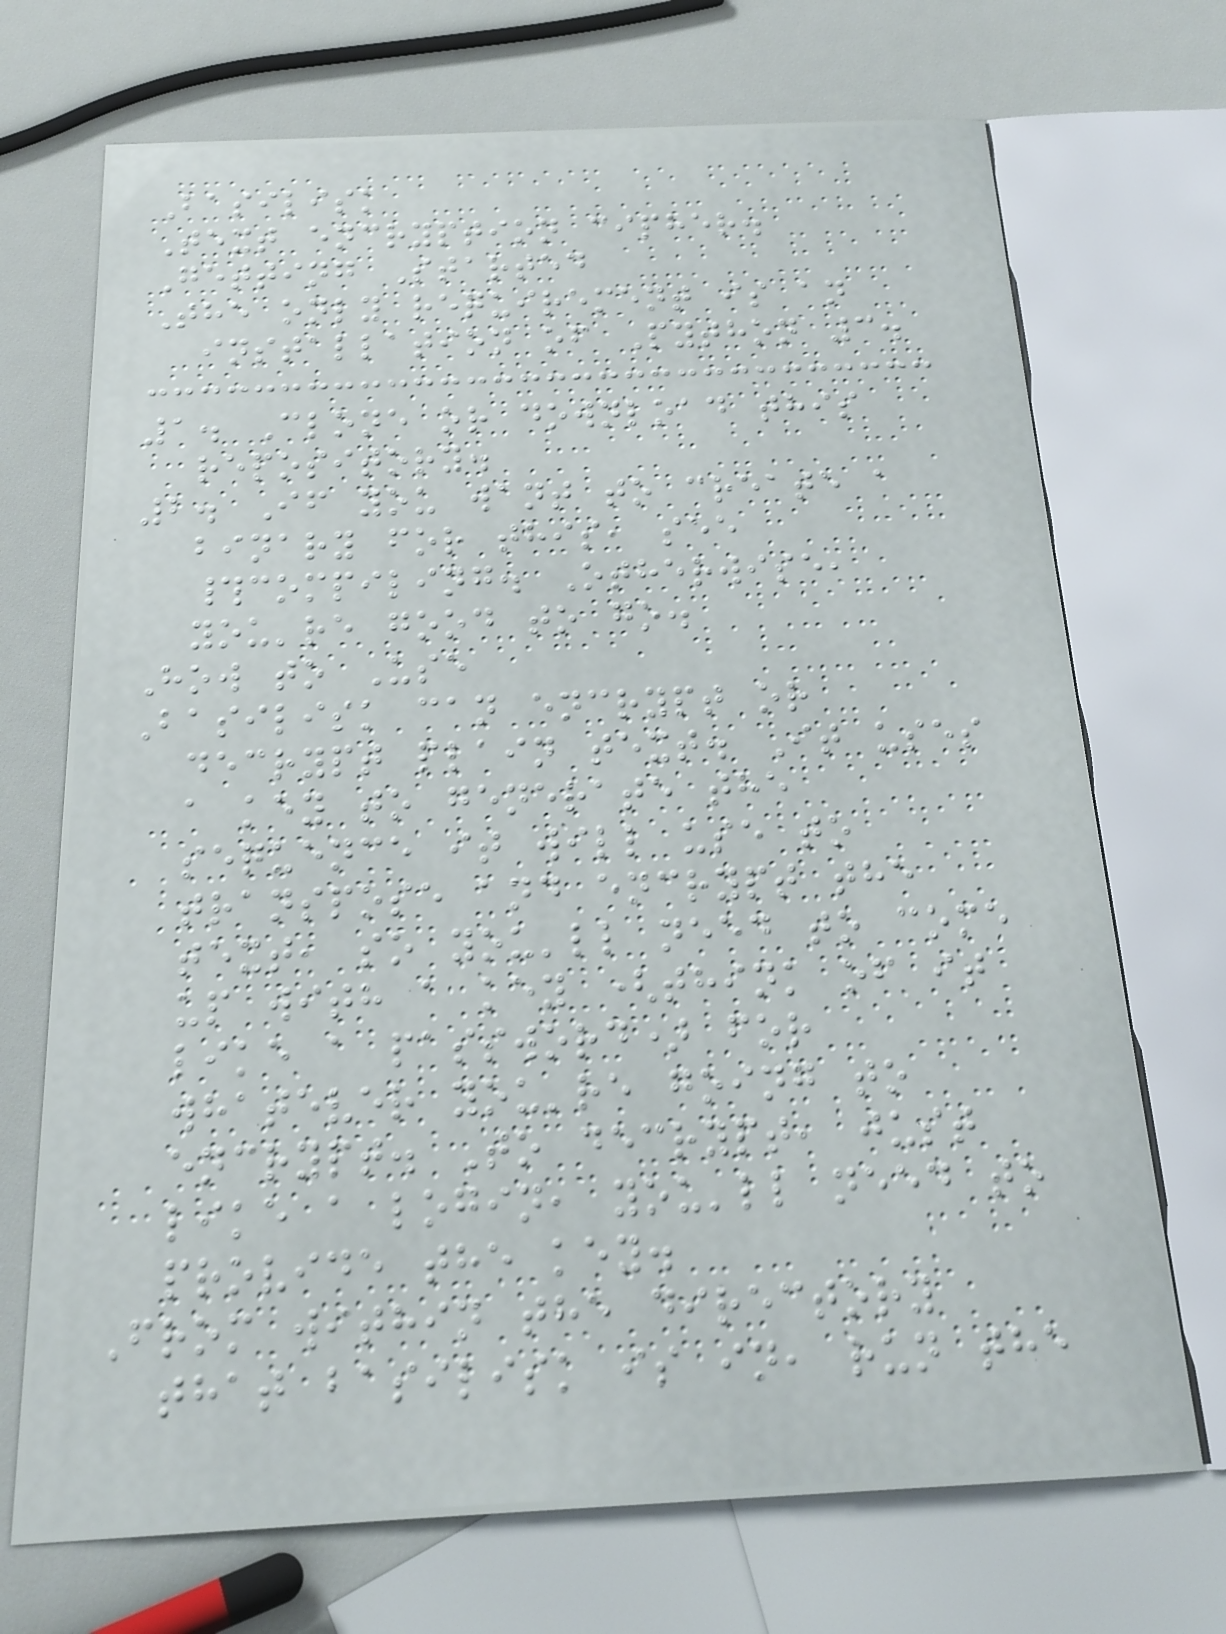Basilisk
Text encryption cipher.
Getting Started
The only requirement is an
installation of Python 3.
1. Clone or download this
repository.
2. If you want to create a
binary for this, see
#compiling. Otherwise,
you're good to go.
How to Use
Basilisk can encrypt or
decrypt plain text. It uses
a key to generate the
sequence it will use to
transpose and encrypt the
text, so you'll need to come
up with a key (think of it
like a password) for
whatever you're going to
encrypt. To decrypt, just
like a login, you'll need to
provide the key.
From within the directory
that basilisk is in, run the
